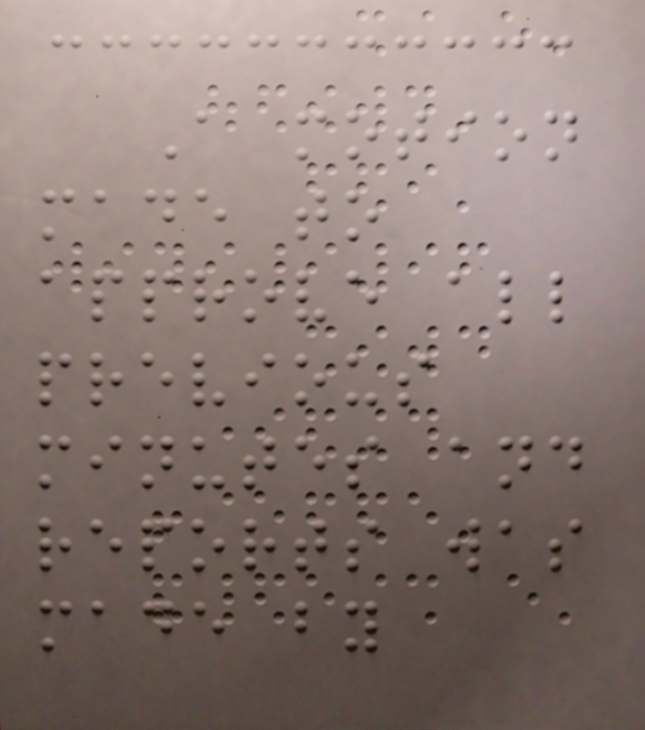A motion
made to
approve all
previous
minutes and
reports was
made by
